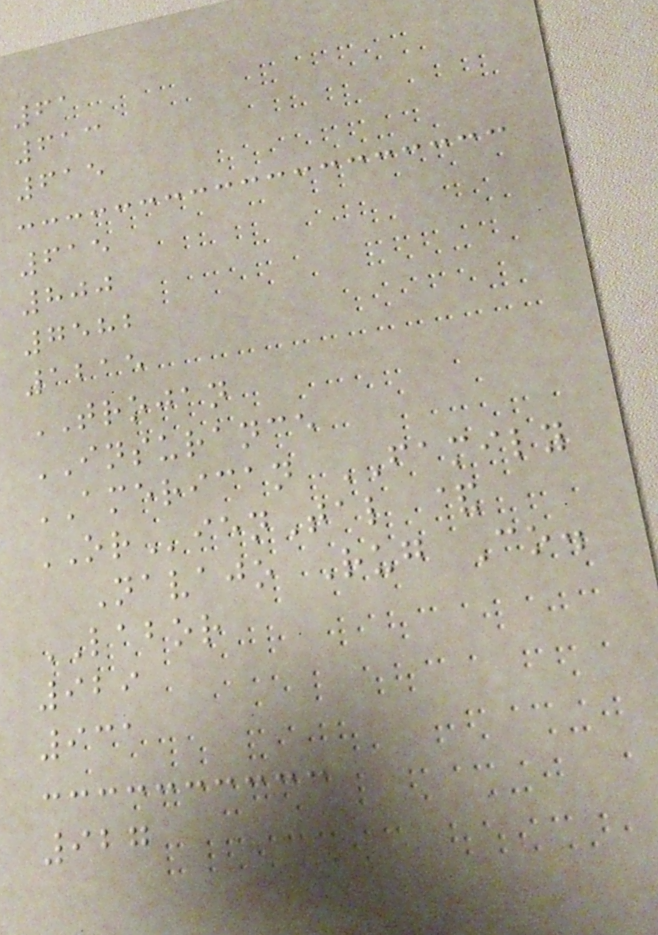61
613
615
615
800
7582
1215
TROJAN
INSURANCE
AMERICAN FAMILY
ORienTal &
Navajo Rug Co.
LABOR
929
931
927
